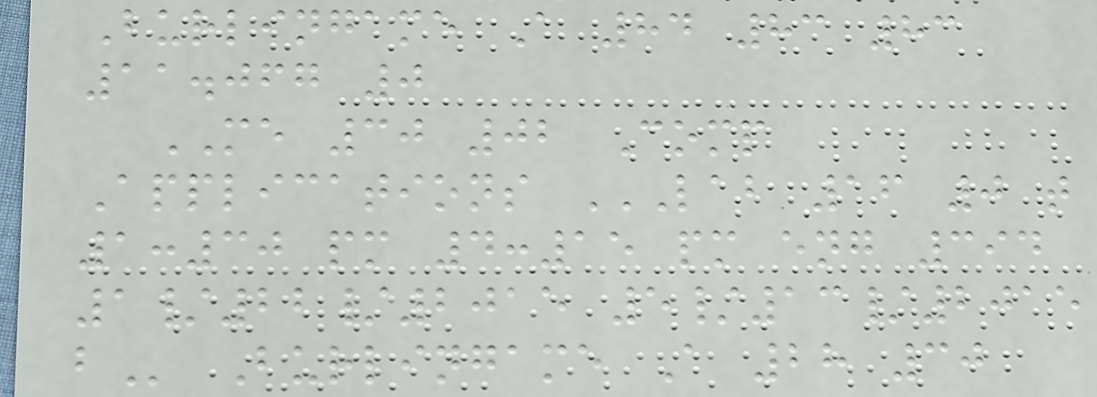Burlingame A 84 83 83
11.067 0
ME 30 02 Comp
Applications LAB 16 0 T
1:30 PM 4:15 PM ENG 394
1/22/2015 5/13/2015
B Burlingame A 28 30
